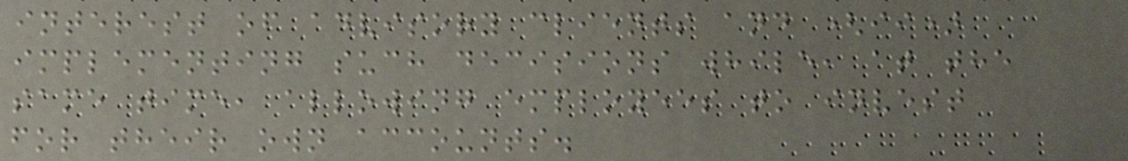interest of advisory clients and (ii)
implementing such decisions while, at the
same time, allowing employees to invest
for their own accounts.
